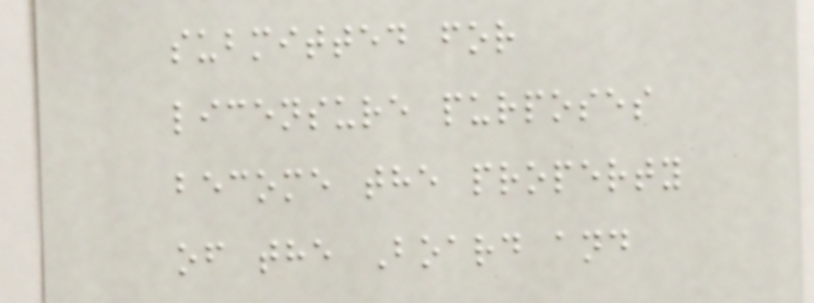submitted for
licensure purposes
become the property
of the Board and
